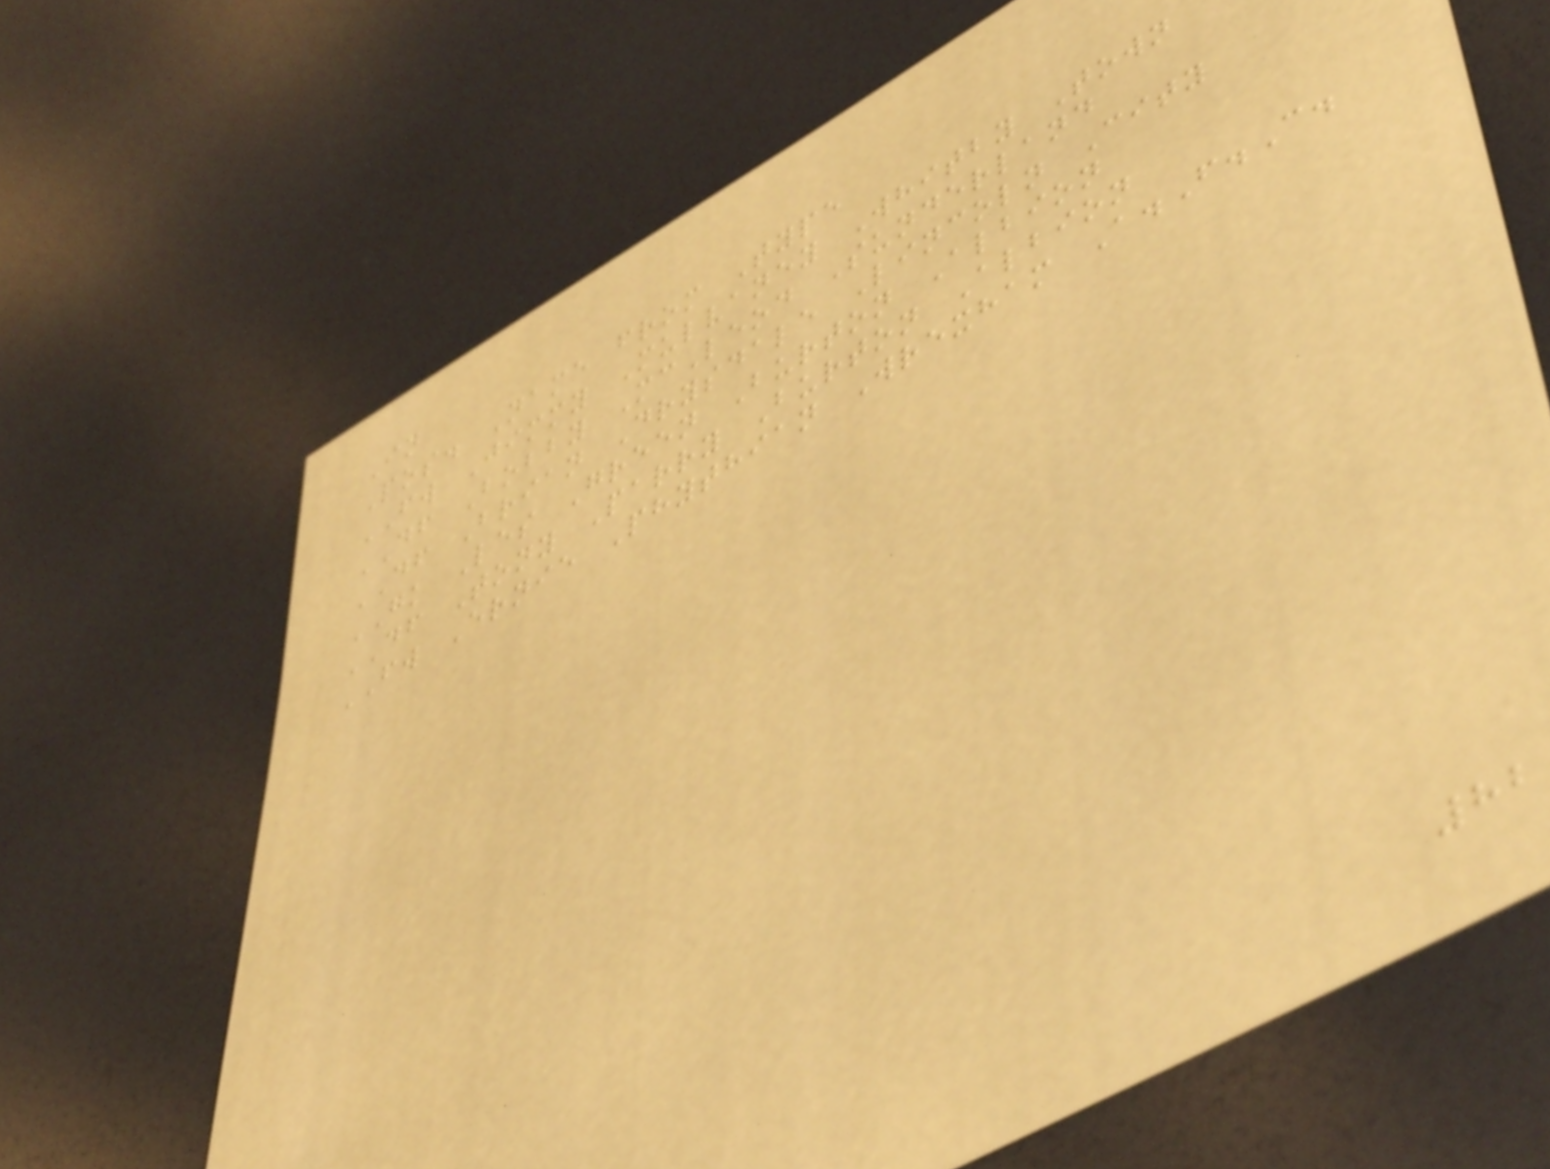In
Pos. Name from Type
FW Jimmy Mulvaney Whitby Town
DF Bobby McLeod Sunderland
DF Brian Drysdale Lincoln City
GK Les Green Burton Albion
DF Tony Parry Burton Albion
FW Ernie Phythian Wrexham A.F.C.
82
